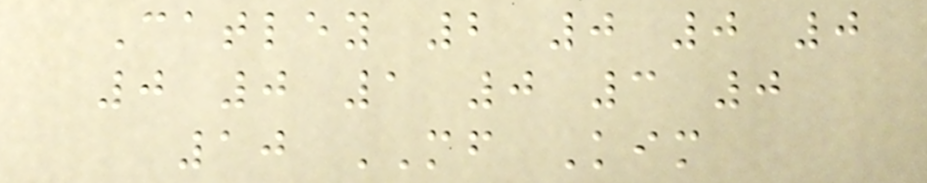Catley 2 0 0 0
0 0 1 0 3 0
10 MF Kim
